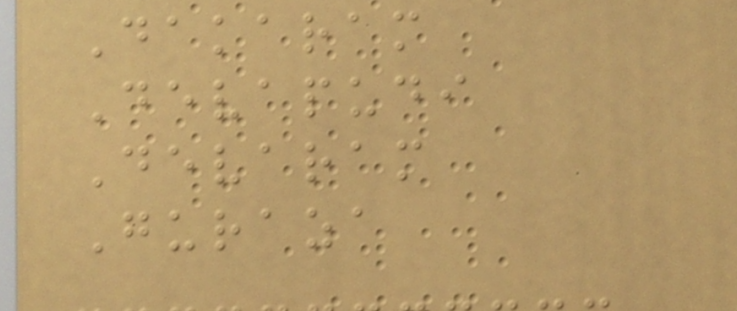Dakaram
Devapudi
Devaram
Guraza
